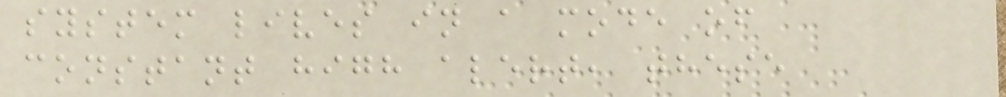system lives in a mode of
constant high alert, these
